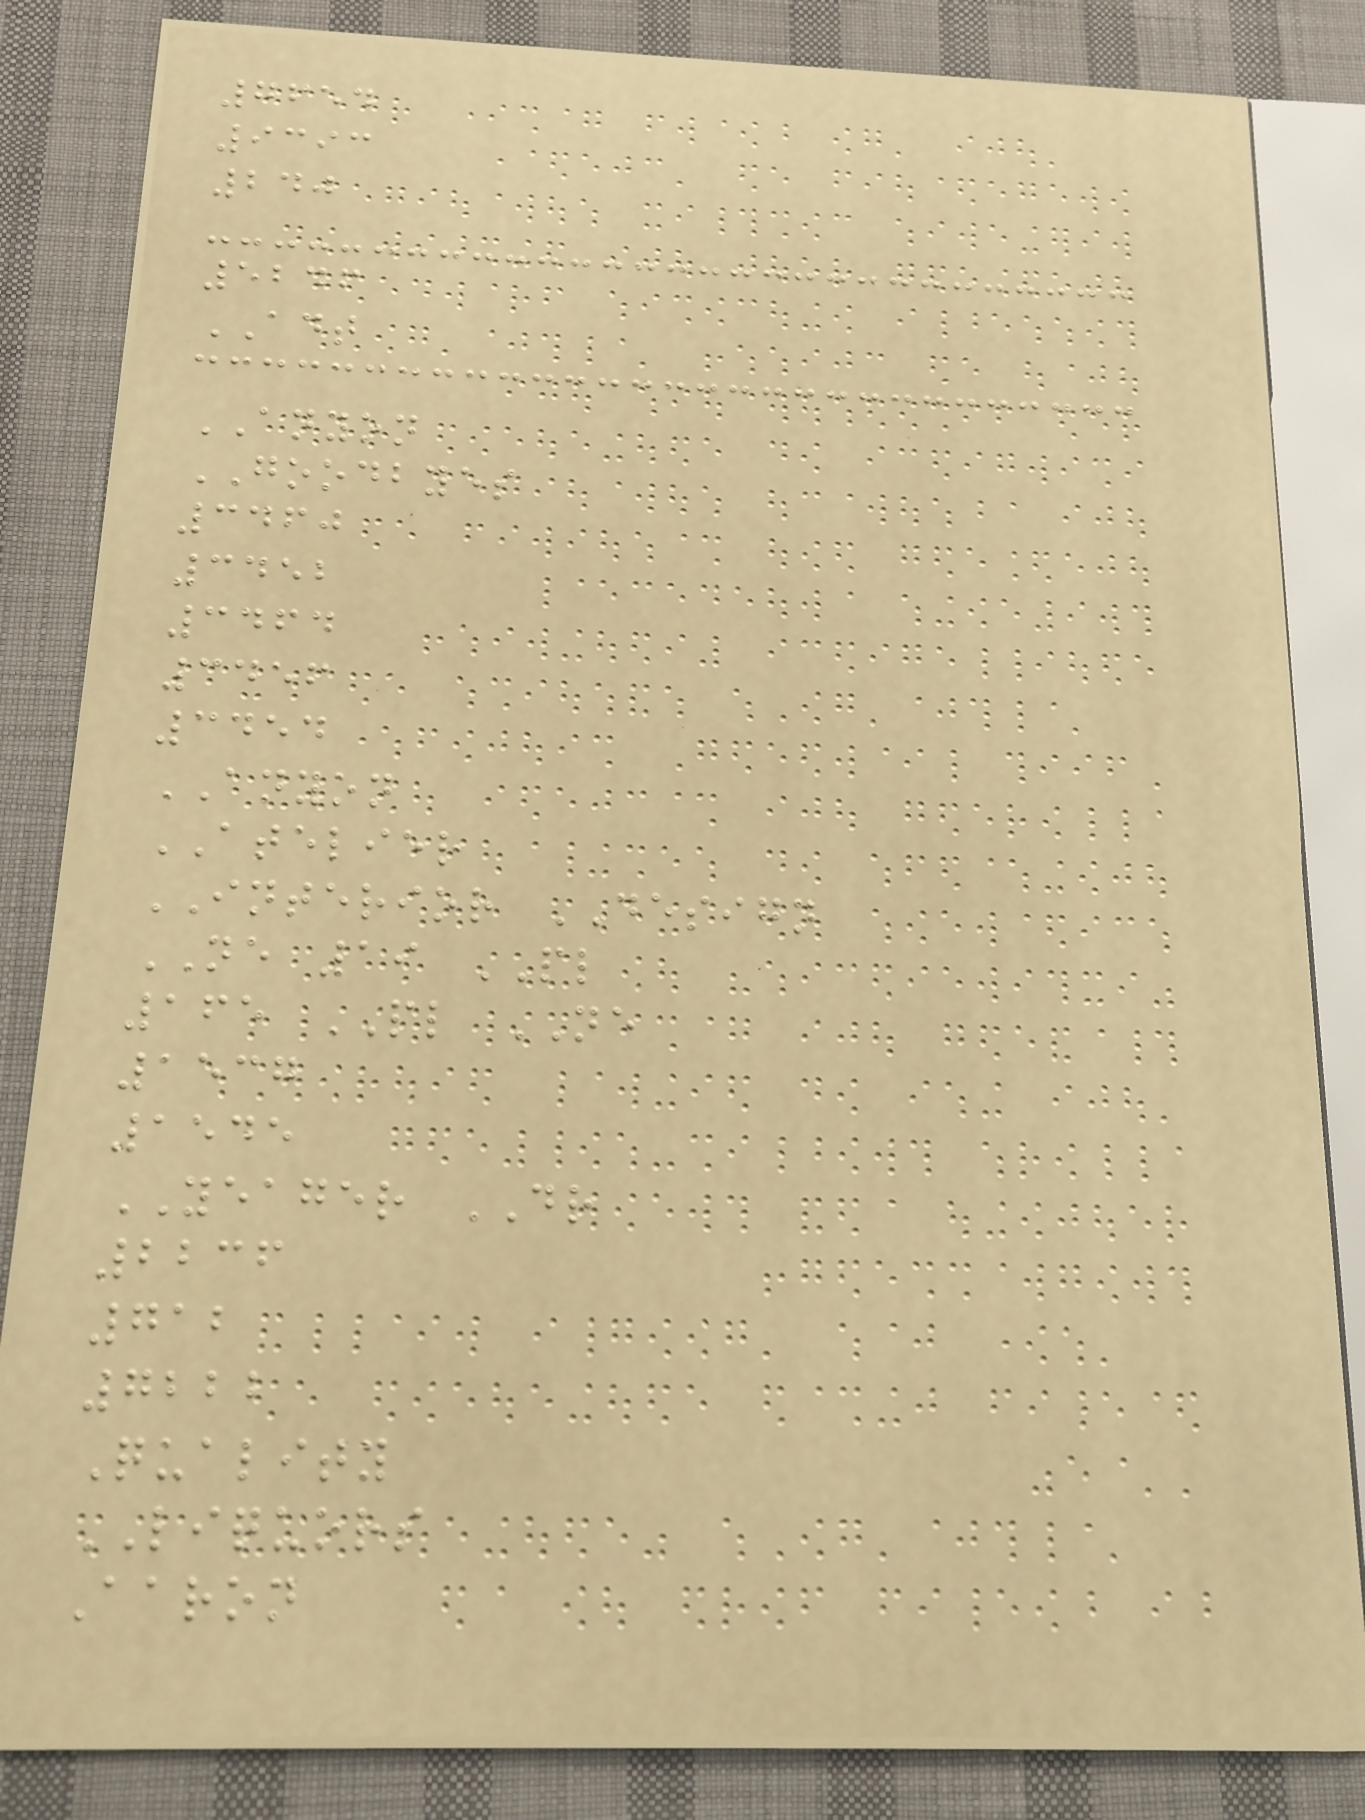7654
9393
240
5246
ADT
ANYON
GOODBYES
3460
3452
3464
3456
3454
ANYON
ATELIER
INTERIOR DESIGN
NE 19 PL
165 PL NE
1537
1545
YEAGER DR
2236
712
7222
Quality
LIQUORS
Aaron
